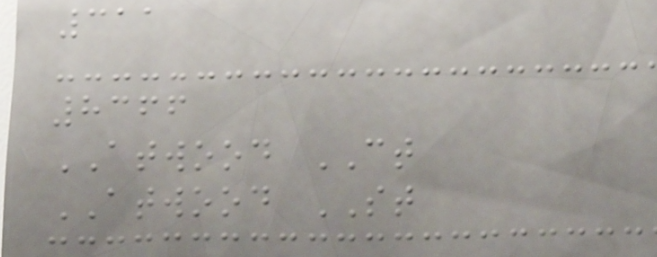311
8366
ATWOOD CT
ATWOOD ST
